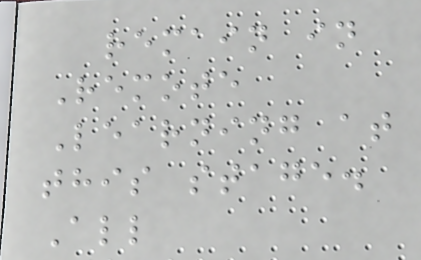remain in
Remote
Learning at
this stage.
All
